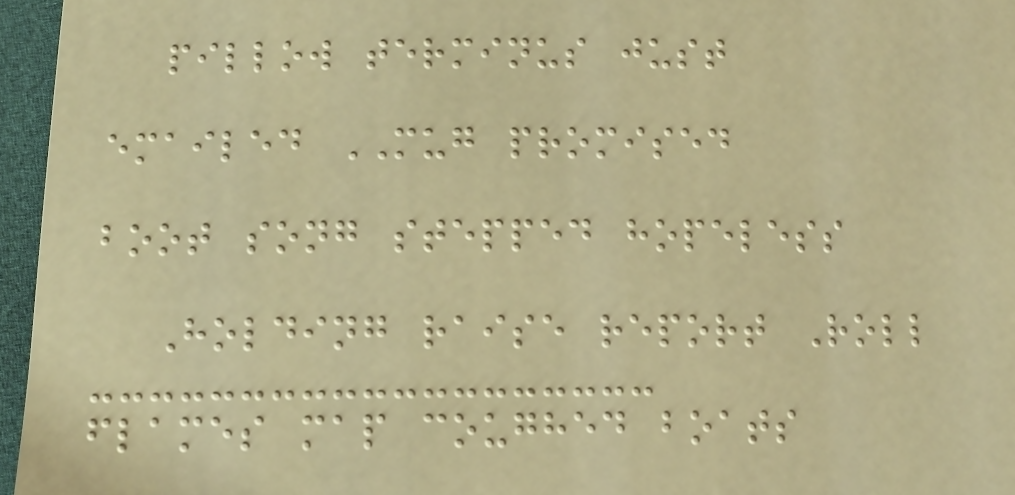pillow terminus just
emailed MUG promised
boot song stepped hopeless
Holding raise report Roll
flames map coughed boats
